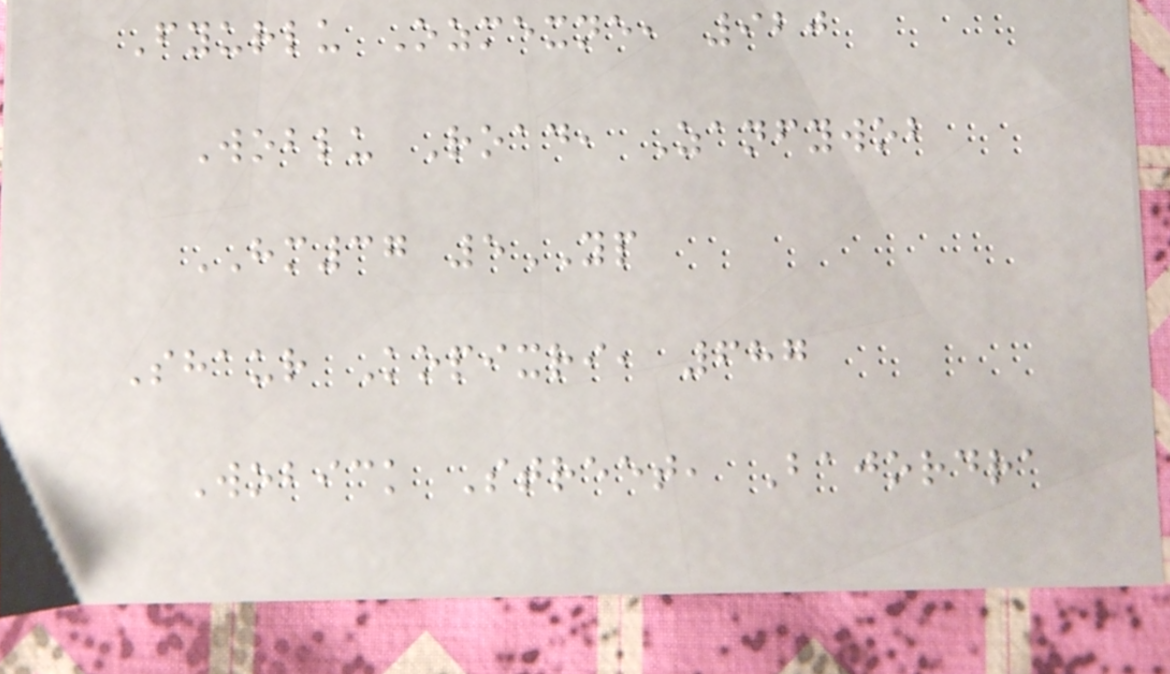Fyurlu Ozmexne, 920
Woblu Road, Zanfywob
HM37 5YP
Shaur Kopixri, 687
Wobick Street, Bajordra
